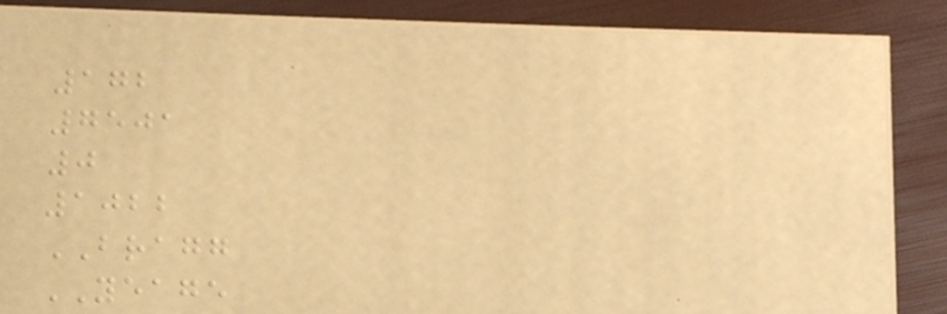172
7501
0
1022
BRAGG
YEAGE
